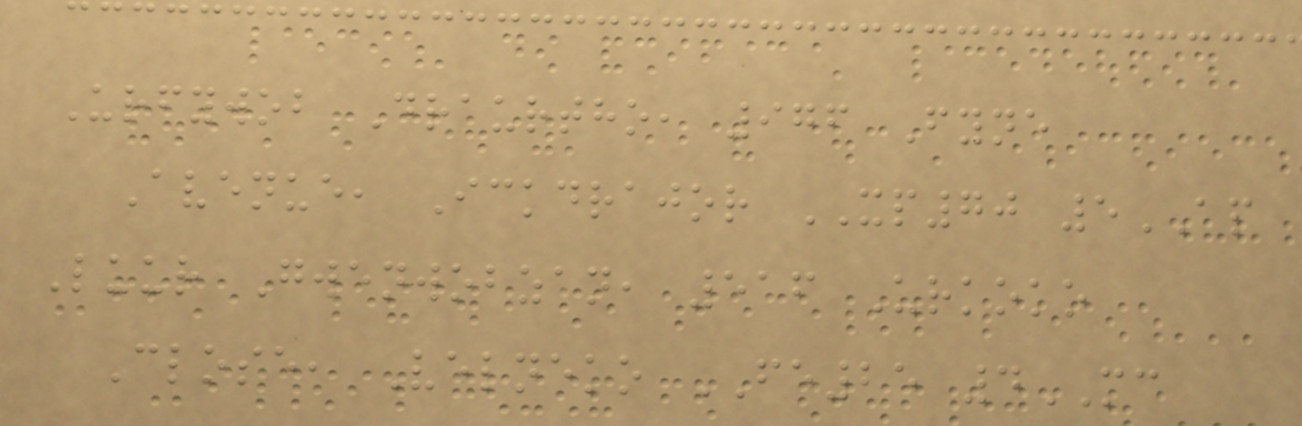Urfywob Draurtho, 976 Fyne
Avenue, Ickdrajor XP70 5AP
Luur Gwenwobzan, 516 Urkoko
Close, Velneko FE25 4MC
